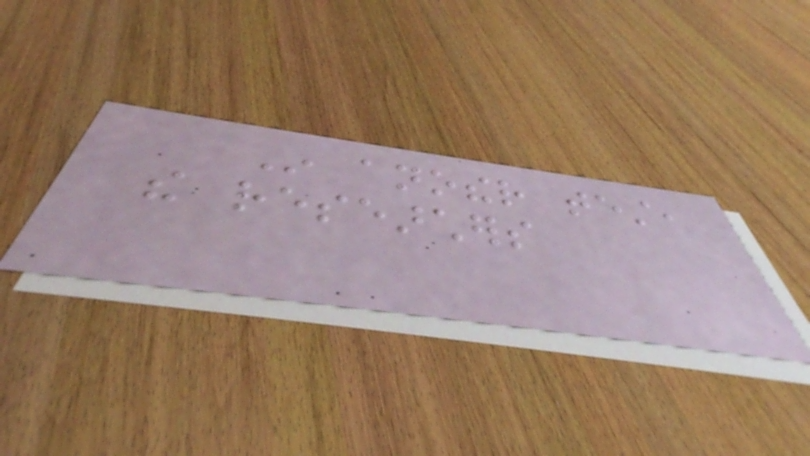In another test,
the researchers
